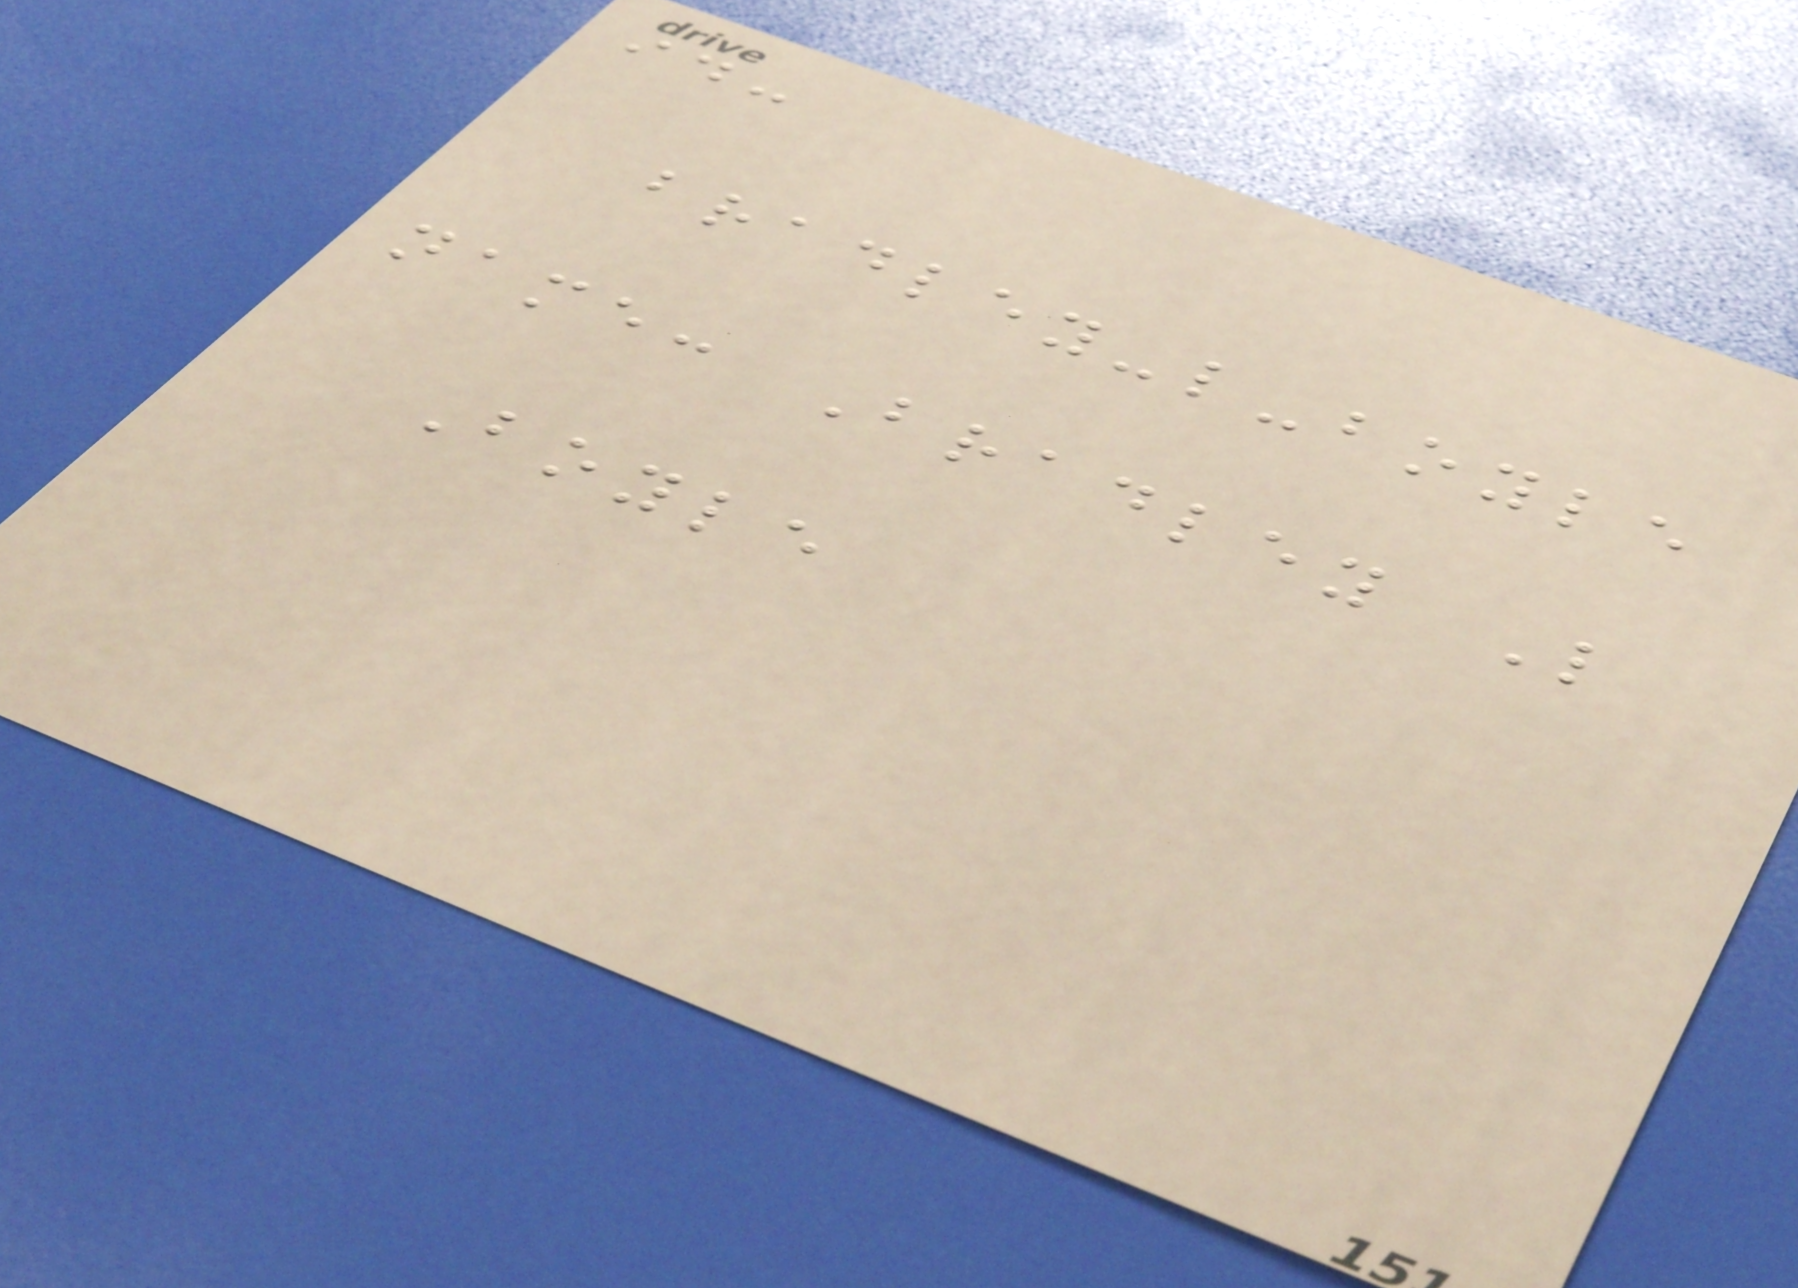id:
bradley-l-boyle
name: Bradley L
Boyle
